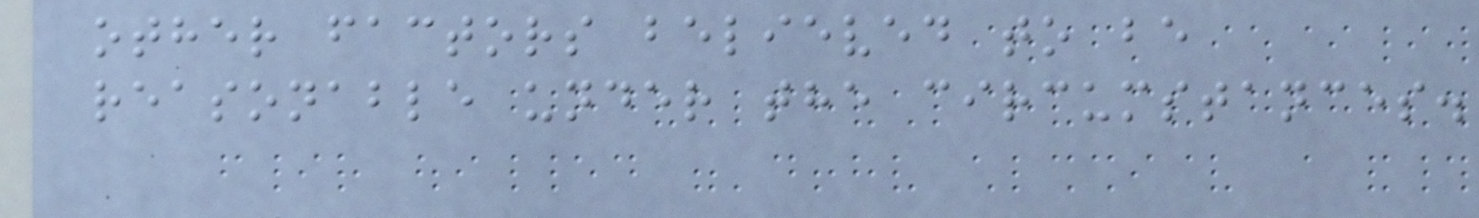other factors believed to be
reasonable under the circumstances.
